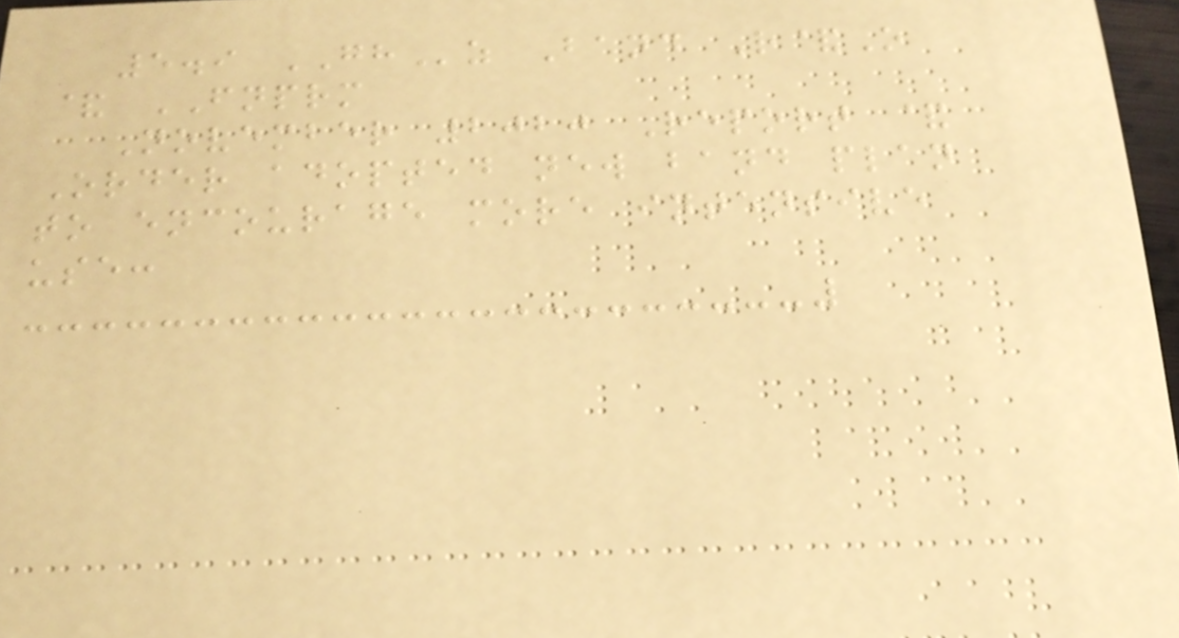5.9 GHz Band R&O
& FNPRM
November 2020 Report &
Order adopted new band plan
to encourage more intensive
use:
